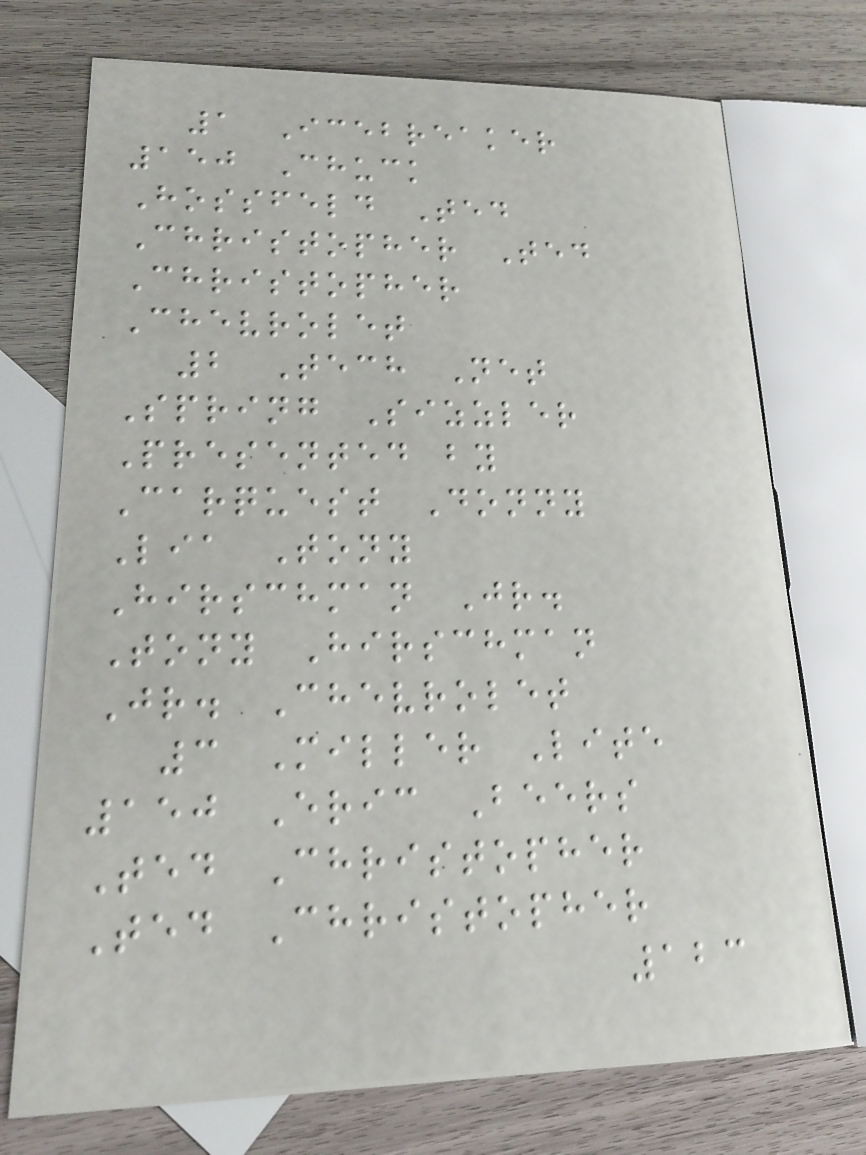1 Icebreaker
150 Chuck
Hossfeld Ted
Christopher Ted
Christopher
Chevrolet
2 Tech Net
Spring Sizzler
Presented by
Carquest Donny
Lia Tony
Hirschman Jr.
Tony Hirschman
Jr. Chevrolet
3 Miller Lite
150 Eric Beers
Ted Christopher
Ted Christopher
123
